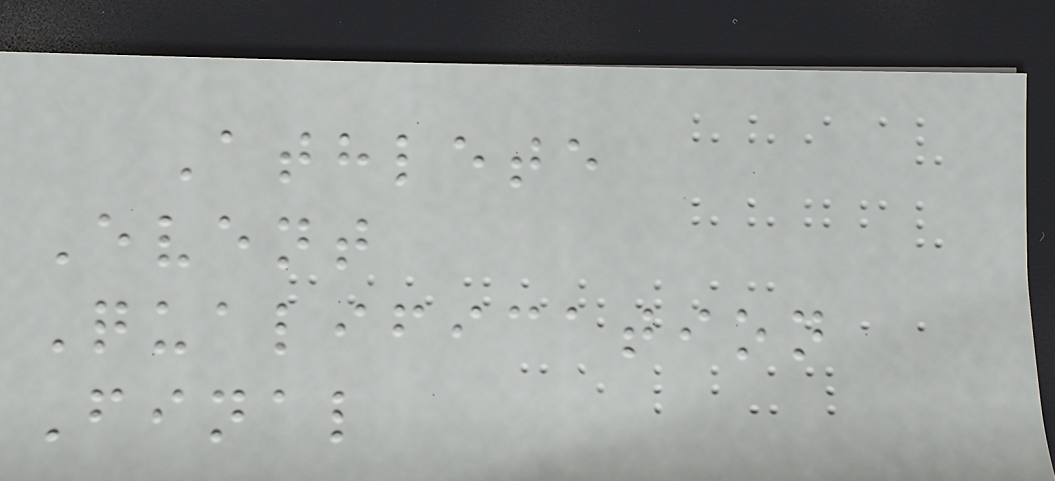Athlete
Event
Qualification
Final
